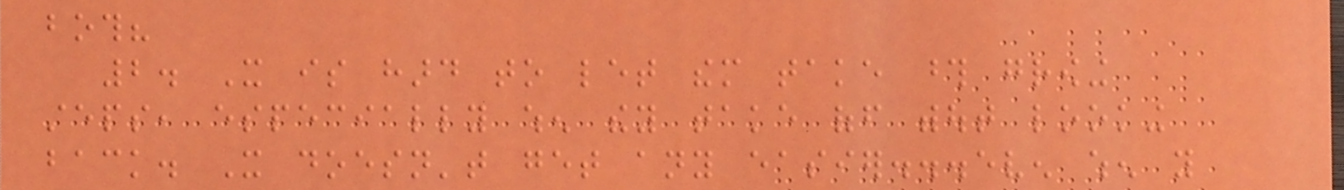both?
2. It is hard to let them take those growing
steps, especially when they take off without looking
back. It doesn't get any easier...even when you
